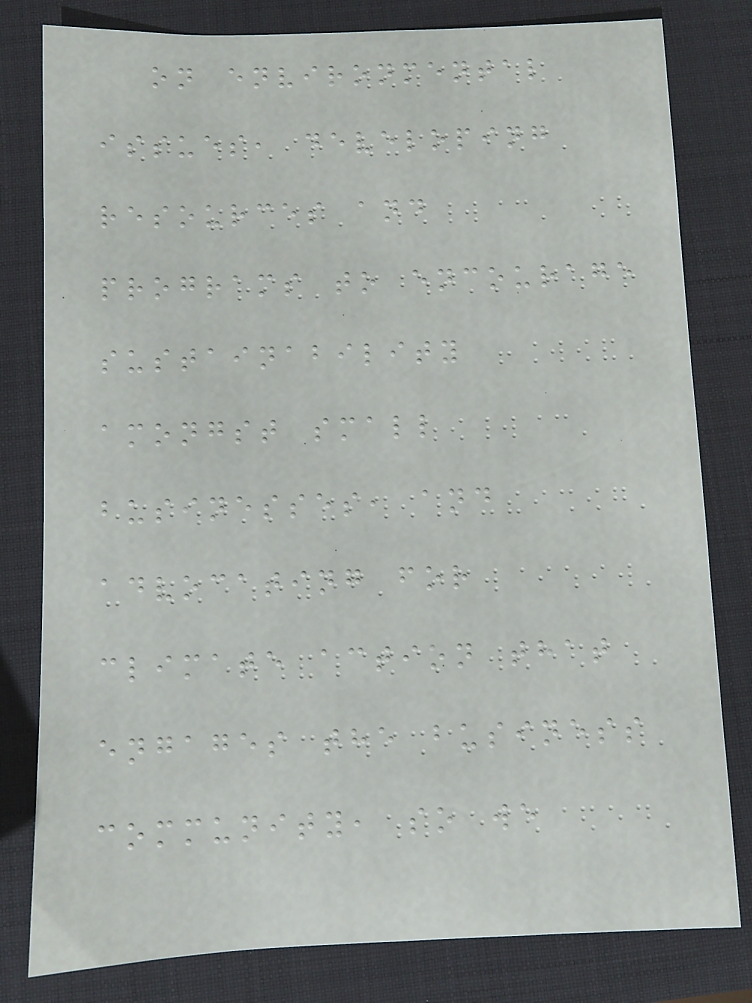on environmental
issues, developing
resources and
programs to encourage
sustainability
amongst small
businesses, and
advocating for
climate action that
engages the business
community, so we
